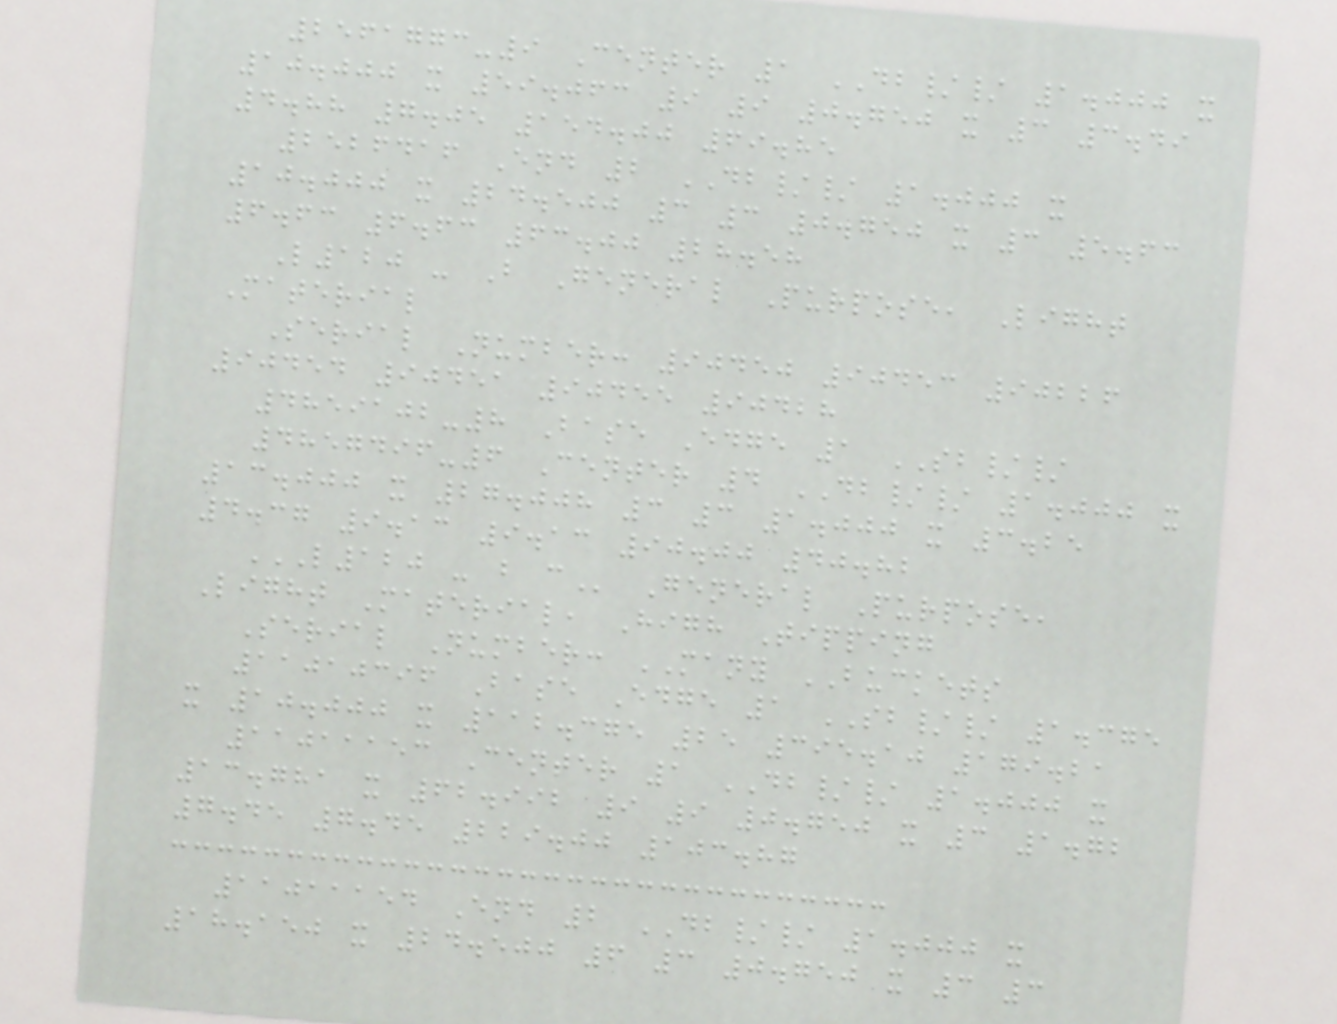2561773-9 Center 1 DB// 1.000 x
10.000 x 59.063 9 9 0.750 x 3 3.49
4.88 7.05 154.00 69.85
2526416 End 2 DB// 1.000 x
10.000 x 24.500 3 3 0.750 x 3 5.63
6.63 6.63 63.00 28.58
L120 - B General Purpose, Light
Material
Serial Number: 90450 90453 90226
90454 90451 90455 90428
4859102-8 Base Edge 1 SB//
4857496-6 Center 4 DB// 1.000 x
13.000 x 27.008 3 3 1.000 x 3.25
4.37 9.13 9.13 90.00 40.82
L120 - B C General Purpose,
Light Material, High Tipping
Serial Number: MANY BUCKETS
11010396 Base Edge 1 SB// 1.375
x 10.000 x 112.375 25 395.10 179.21
11011153 Center 1 DB// 1.000 x
13.781 x 62.992 9 9 0.750 x 3 1.72
7.45 7.45 229.00 103.87
11011154 End 2 DB// 1.000 x
18.150 x 24.500 6 3 0.750 x 3 3
